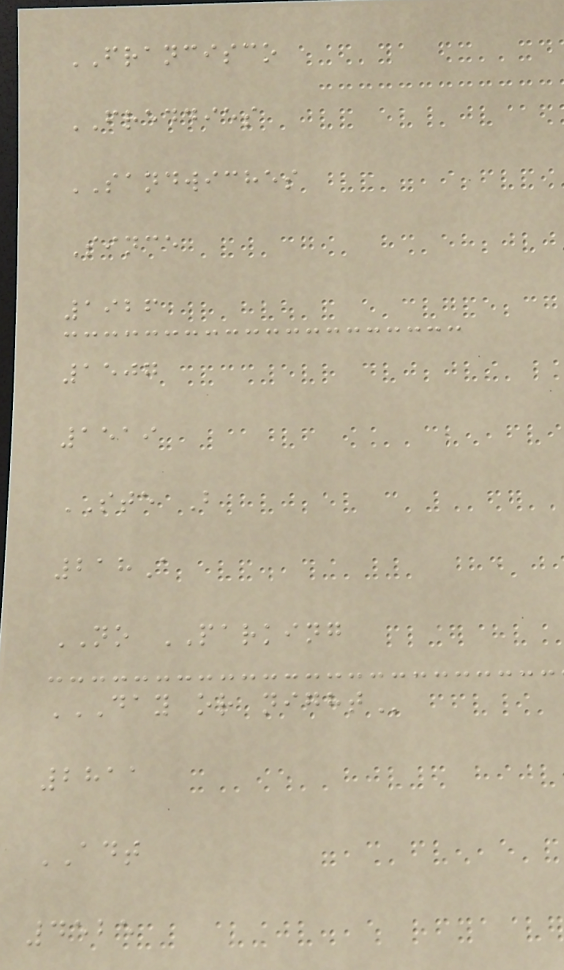FRANCISCO
FREDDIES
SANDWICHES
Since
1926
1507
1519
STE B
218A
NO PARKING
DAY OR NIGHT
2811
ADT
4525
